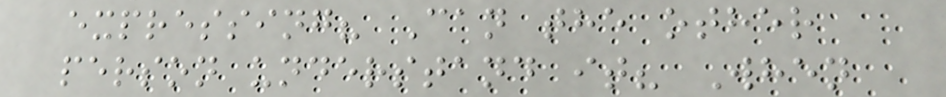expressing? Can the other
person understand it? When
